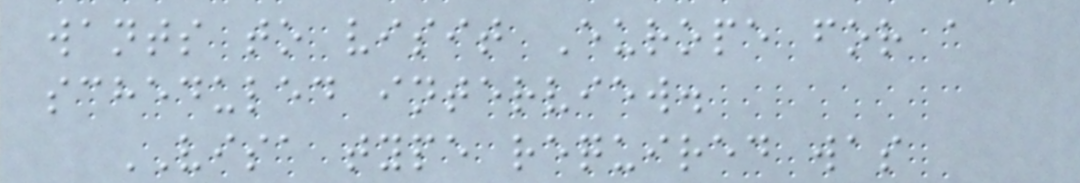wants to visit Europe for a
scheduled interview.
VISA type required was
